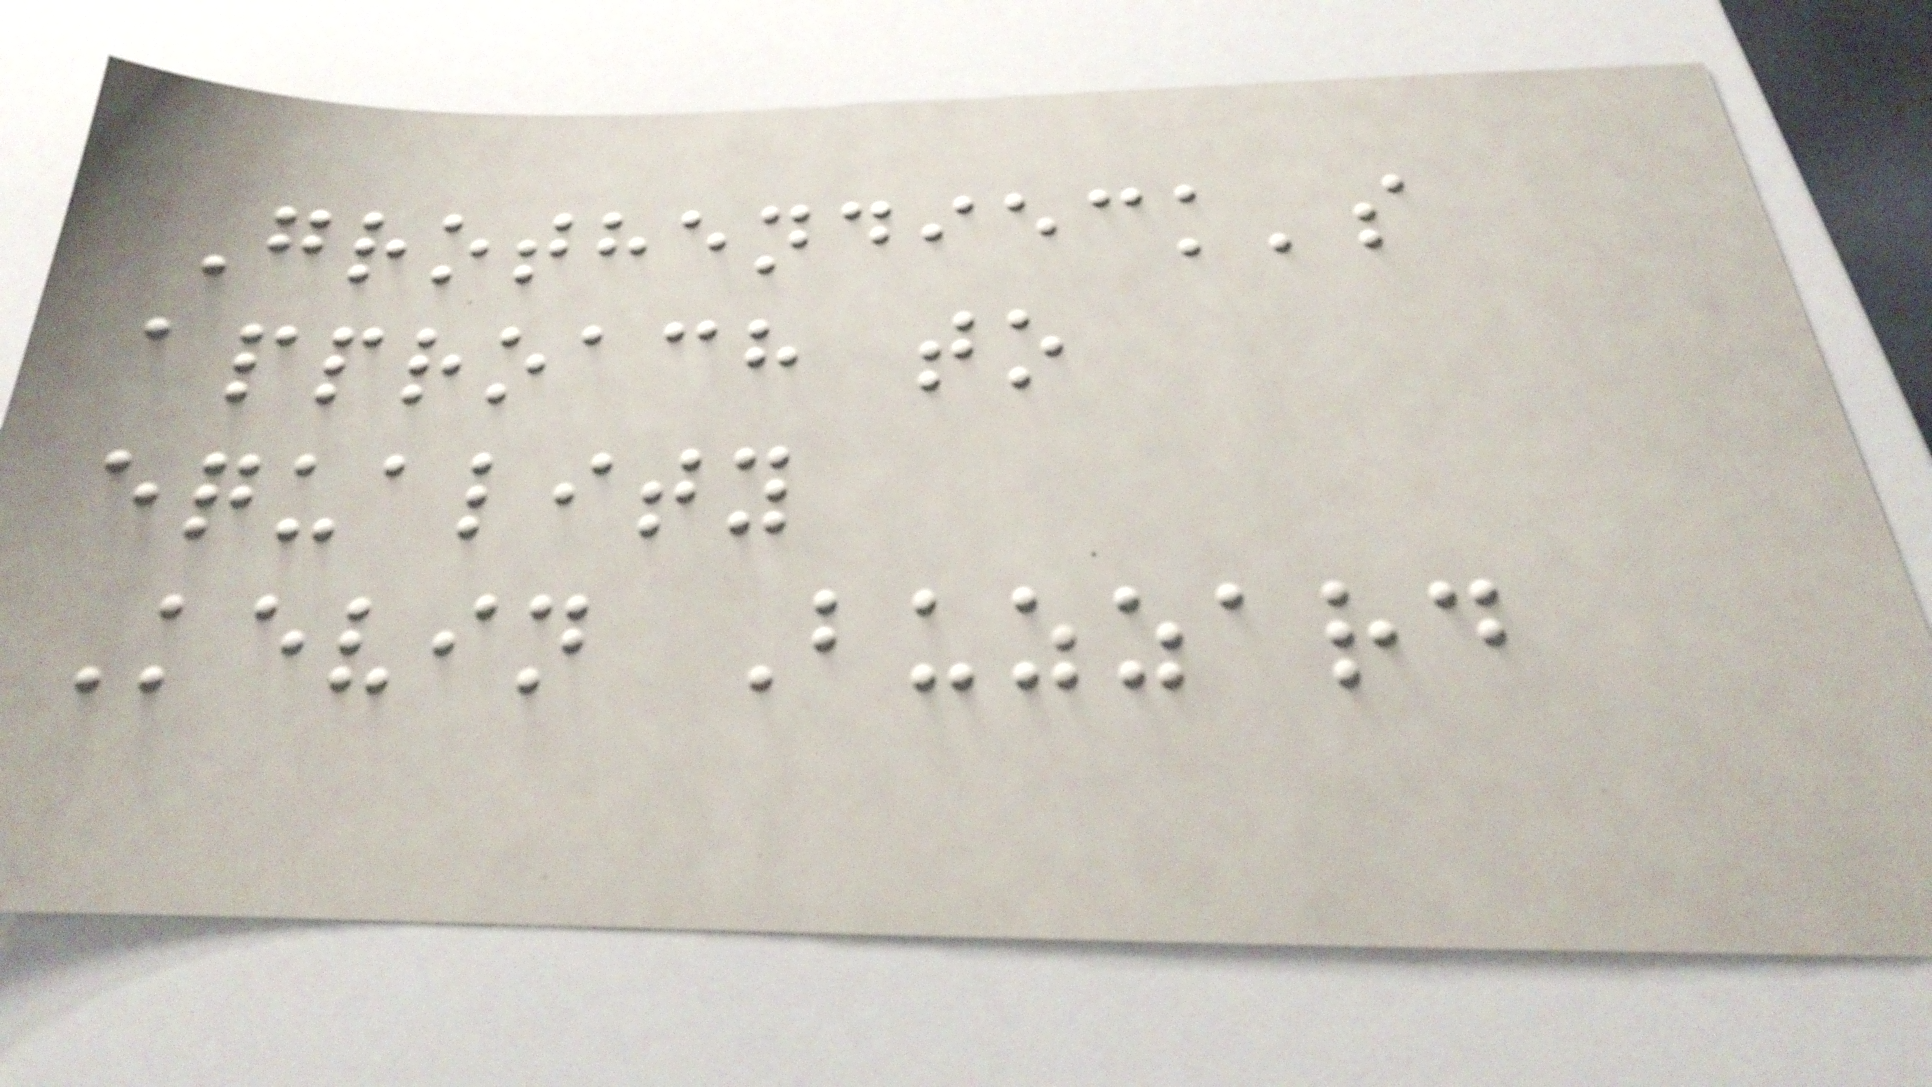Grothendieck's
approach to
equality
Kevin Buzzard
